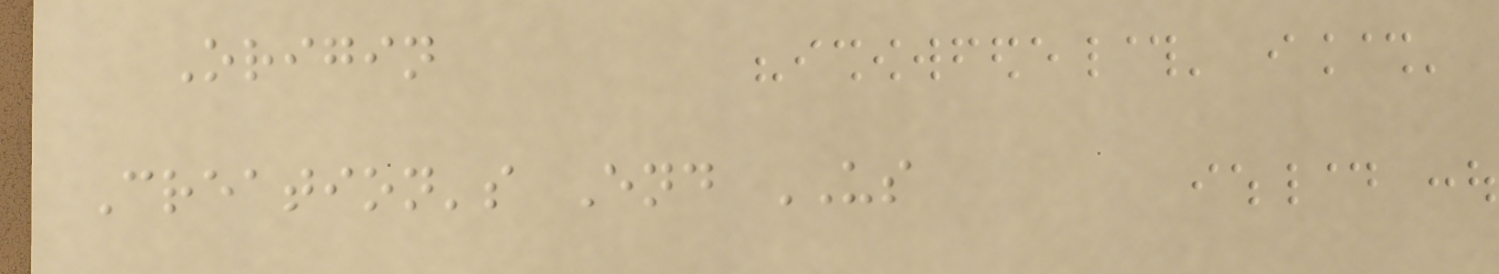Origin
Creation's End US
